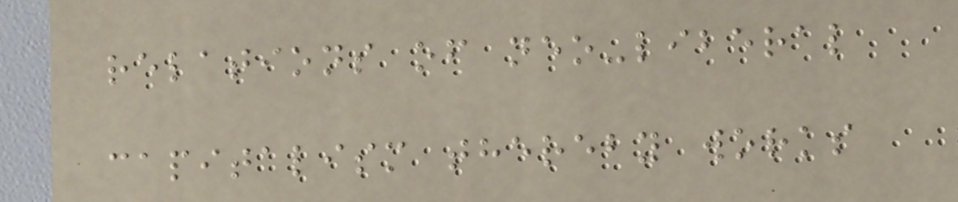relations of neo-liberal
capitalism thereby works
